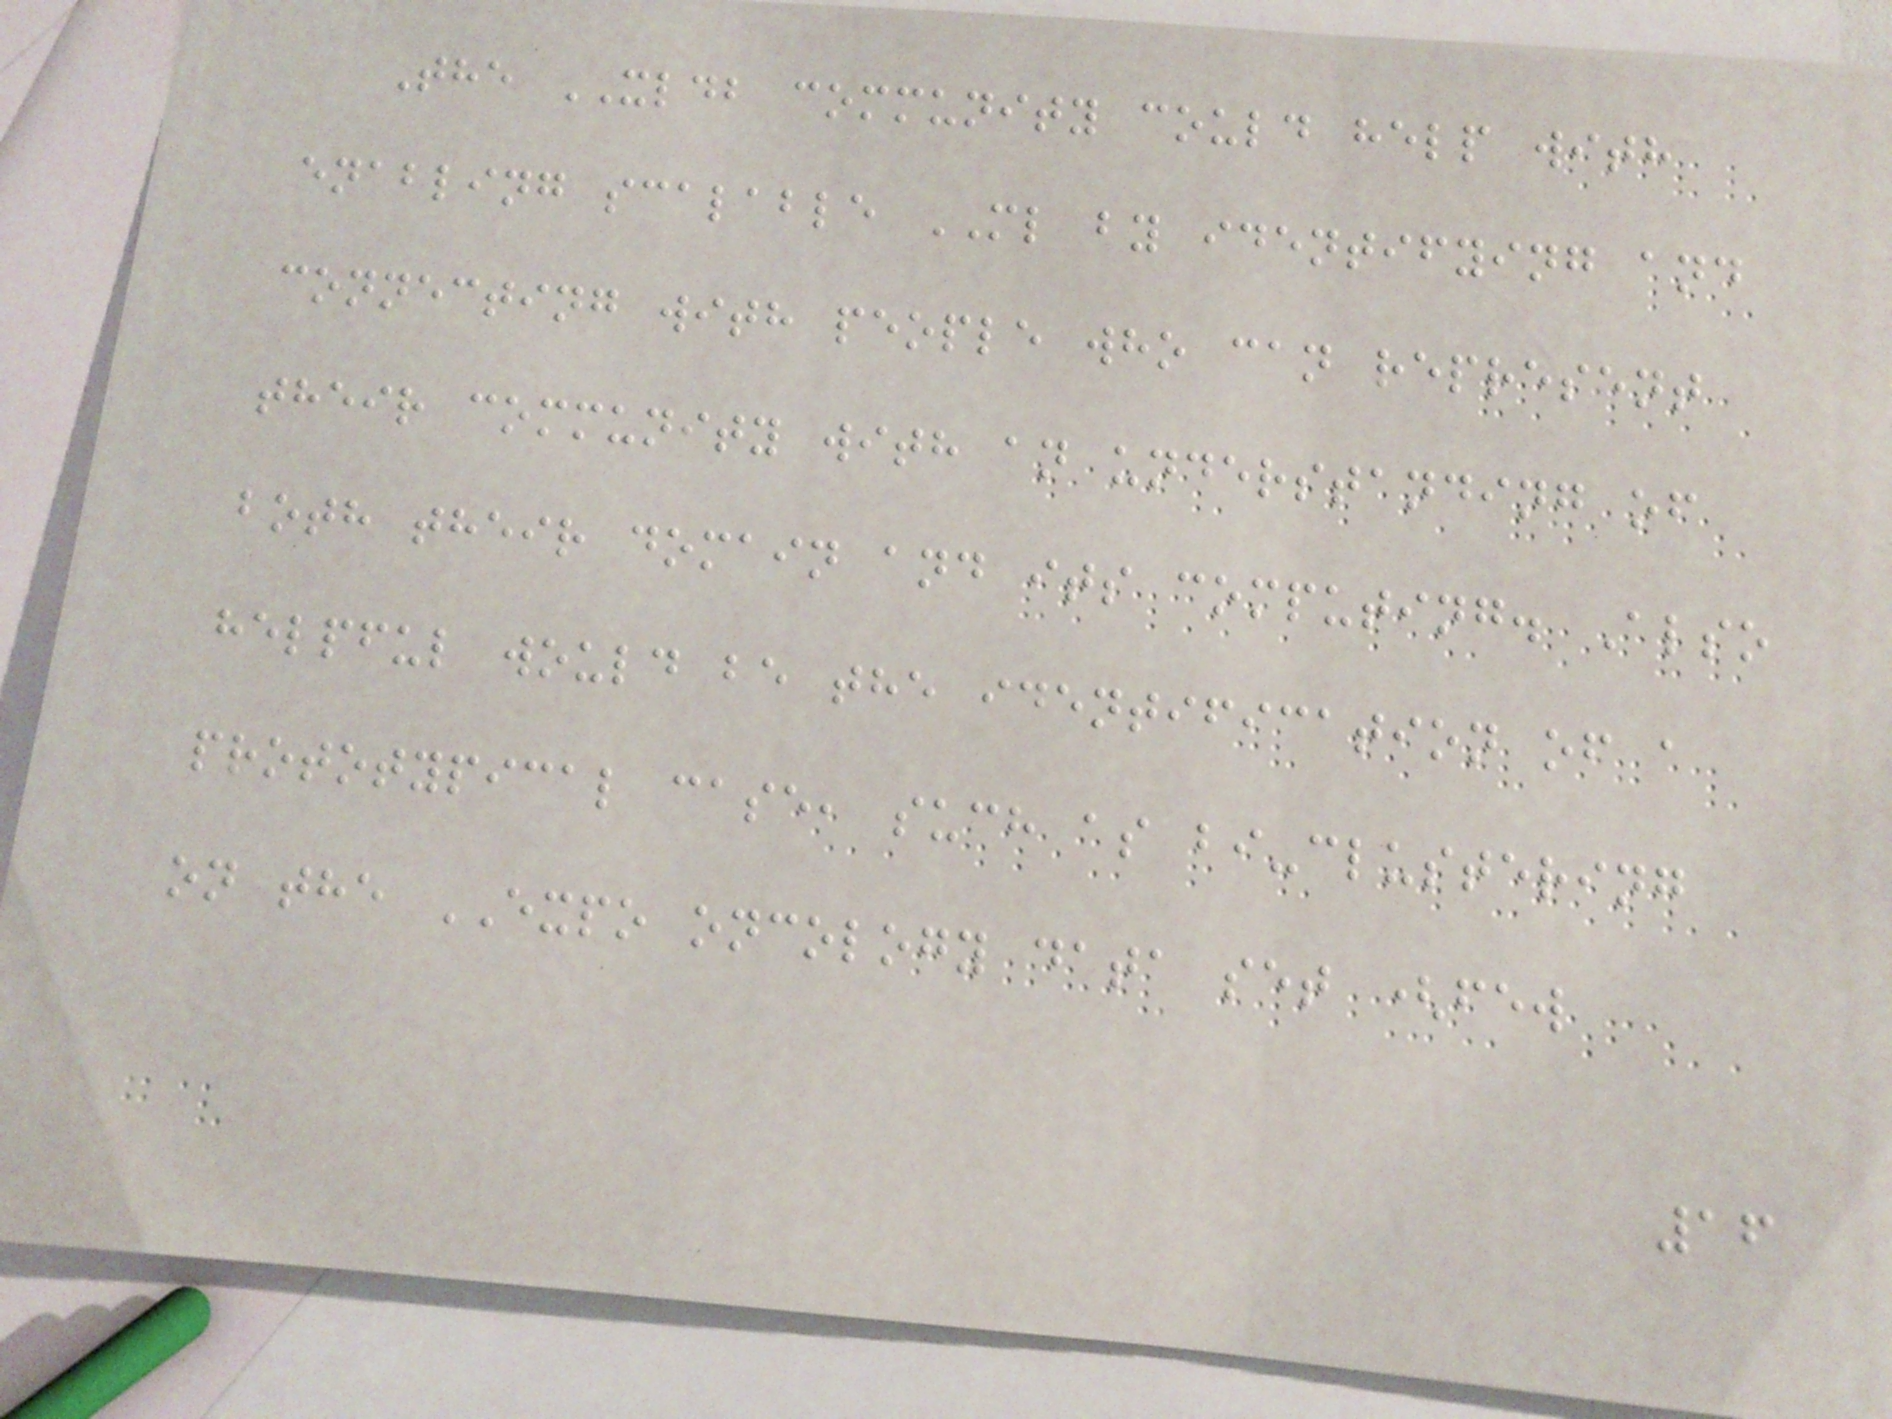The XLDB community could help with
enabling scalable ML by identifying and
connecting with people who can represent
their community with an understanding of
both their domain and its computing. Also
helpful would be the identification of a
prototypical case, such as bi-clustering
on the EXPO oncology data set (few
16
